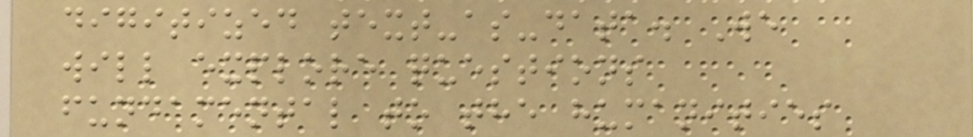digitized text-as-data. We
will explore questions
fundamental to the humanities
